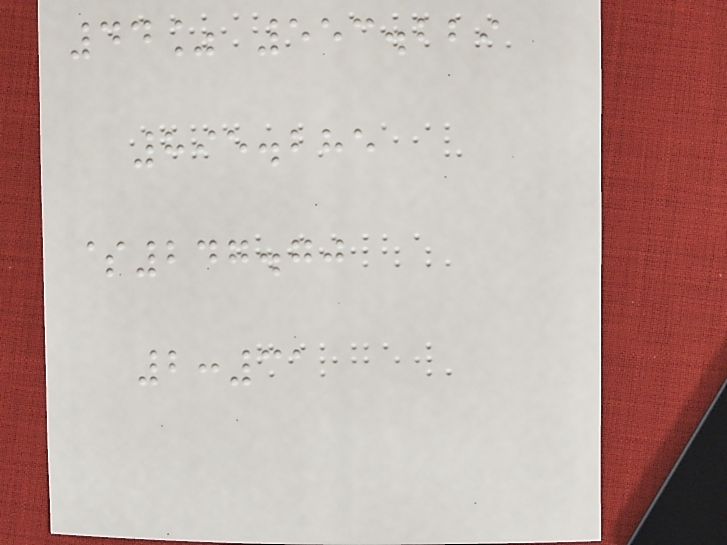44% 553.229
895.285
$247.70
2:31
